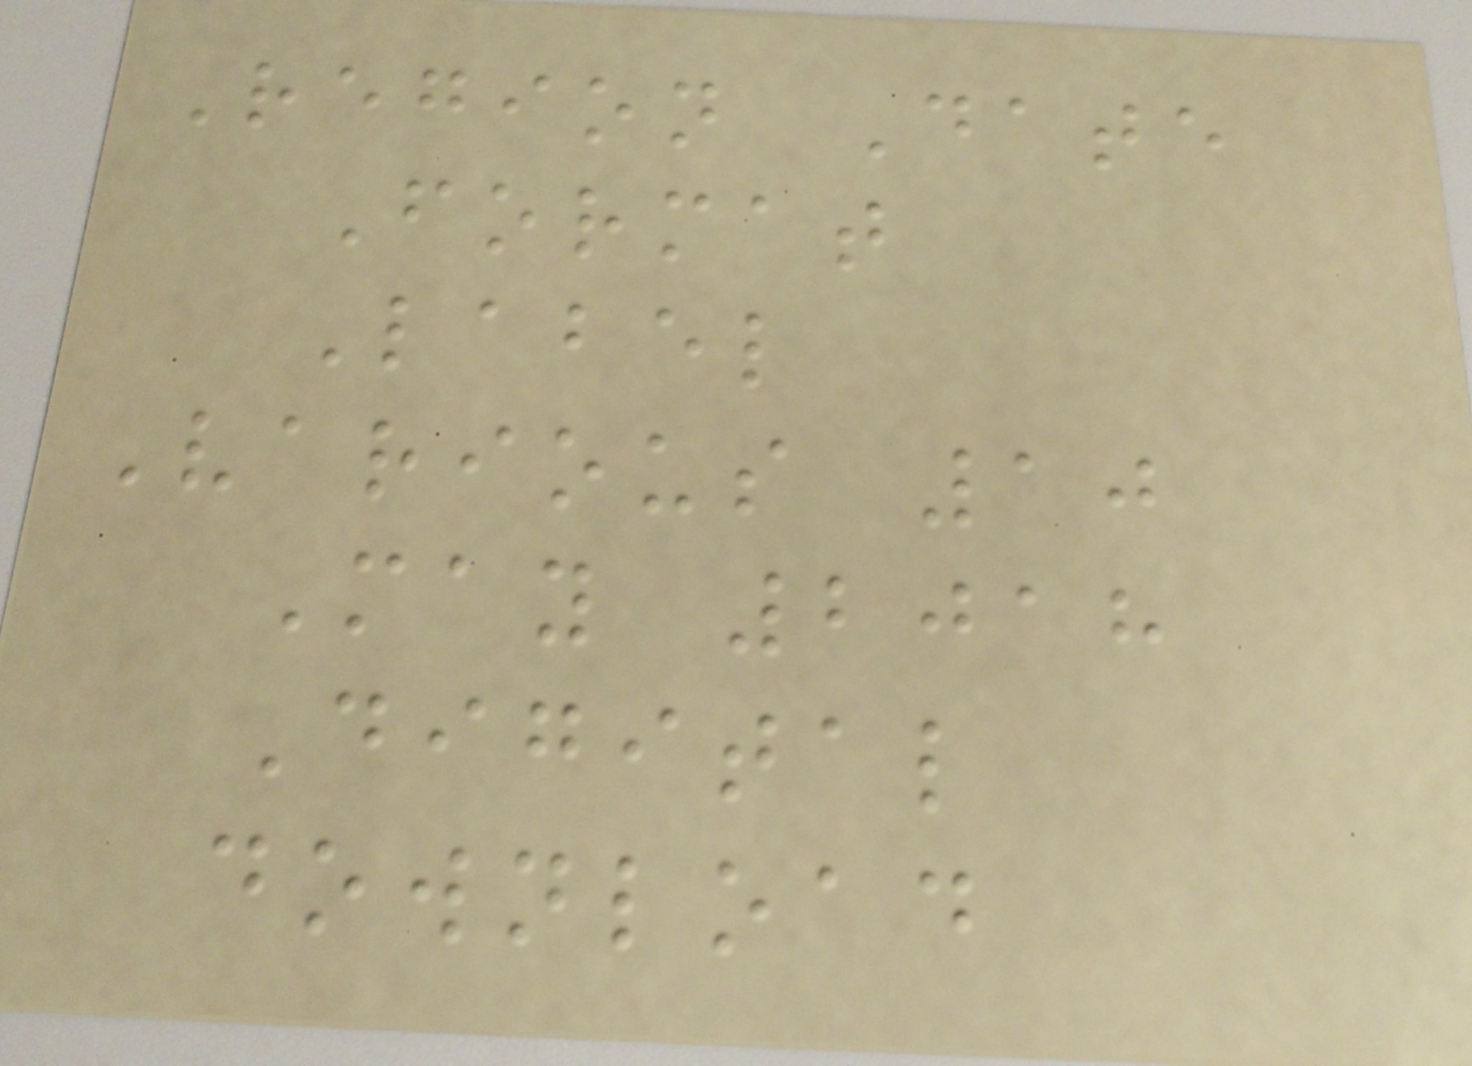Region Date
Format
Label
Various 10
May 2018
Digital
download
